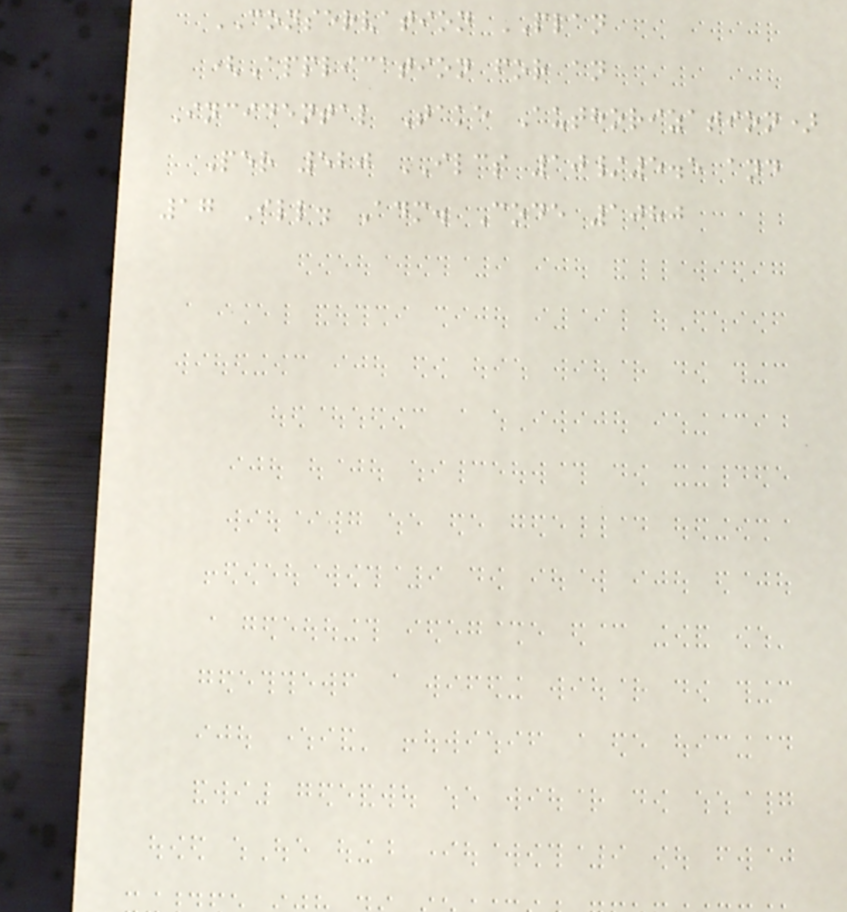CONSERVATION PLAN
(Application for an
Incidental Take Authorization)
Per 520 ILCS 10/5.5 and
17 Ill. Adm. Code 1080
